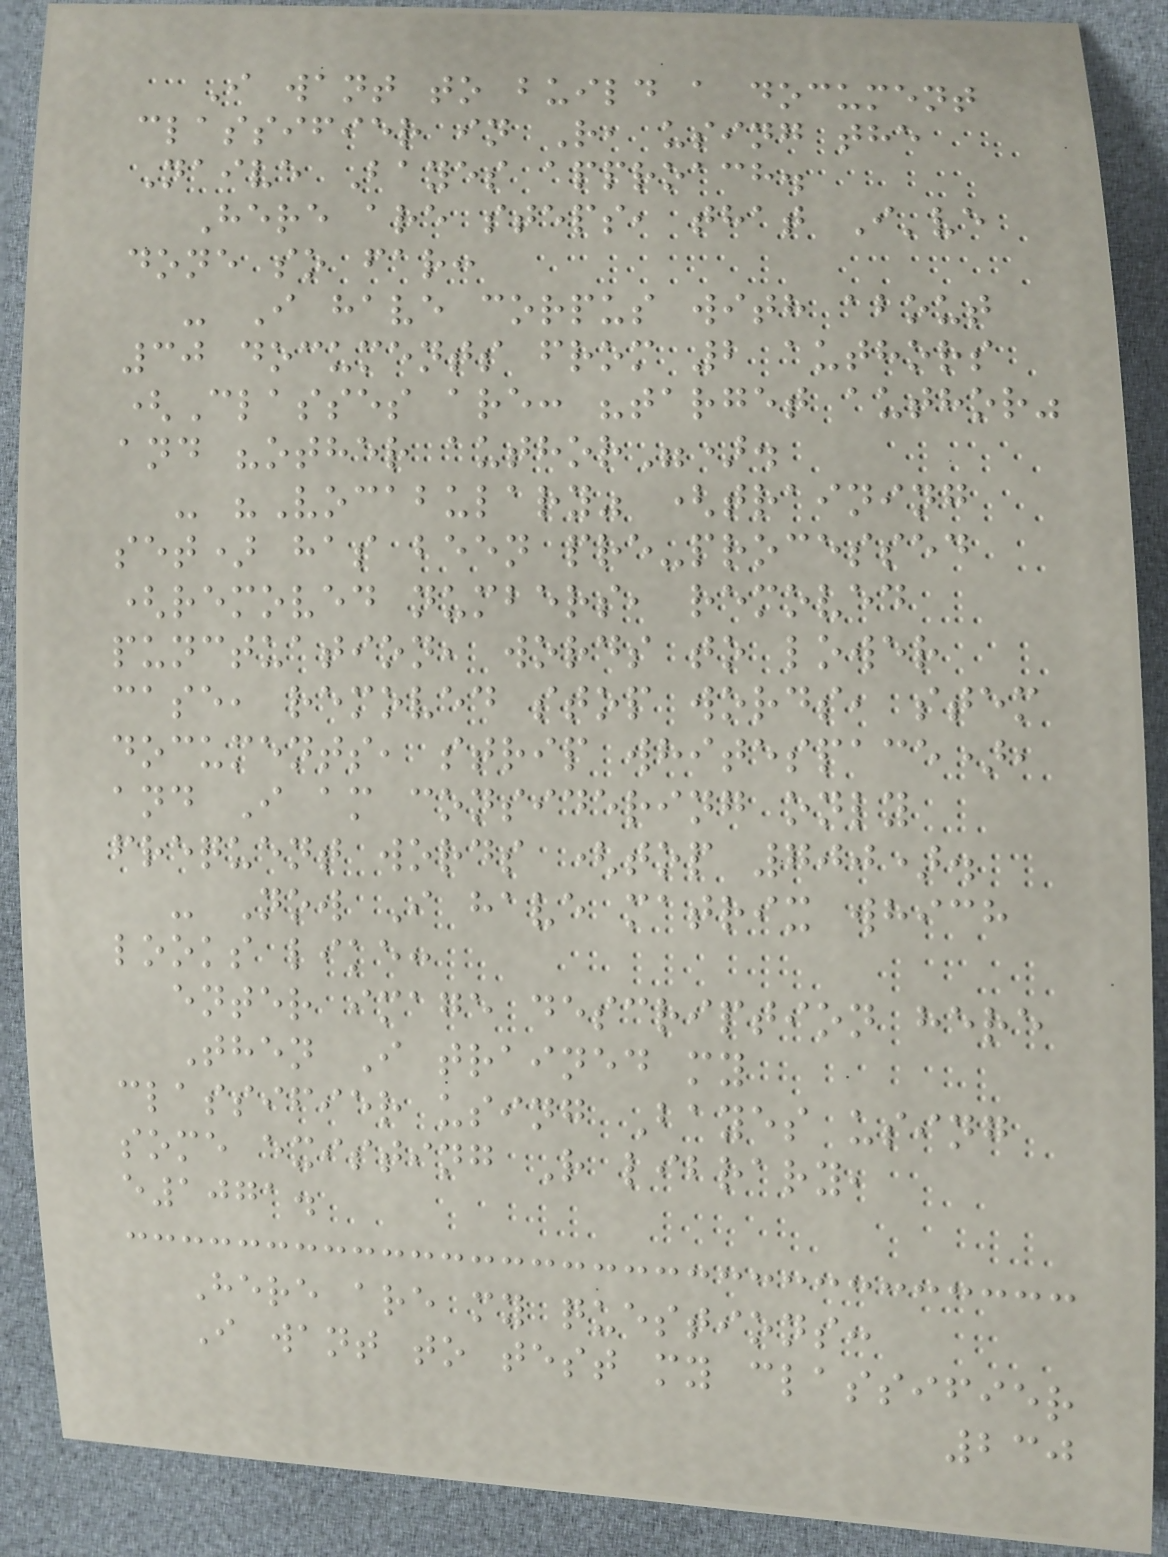I want to build a document
classifier in R, using the
Naive Bayes approach.
Here are steps, that I've
done so far:
- I have corpus with about
30 documents from 2 authors
(Classes are: "target author"
and "other author").
- "Vocabulary" (training
set) has been pre-processed
(removed numbers, removed
punctuation, words to lower
case, removed stop words, stem
documents, strip whitespace),
and I am considering only
frequent words (top 700).
- Now I have matrix which
looks like:
enter image description here
Then I trained my
classifier using Bayes using
some existing R library,
e1071.
Here are my questions:
I want to test my classifier
230
